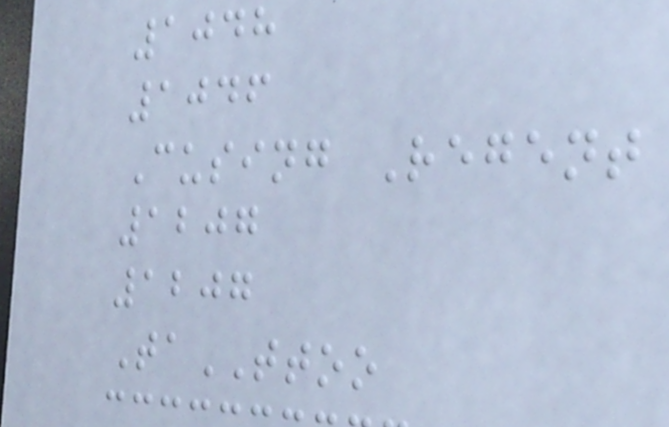1048
1046
Cusing Regent
1207
1207
TaTTOO
